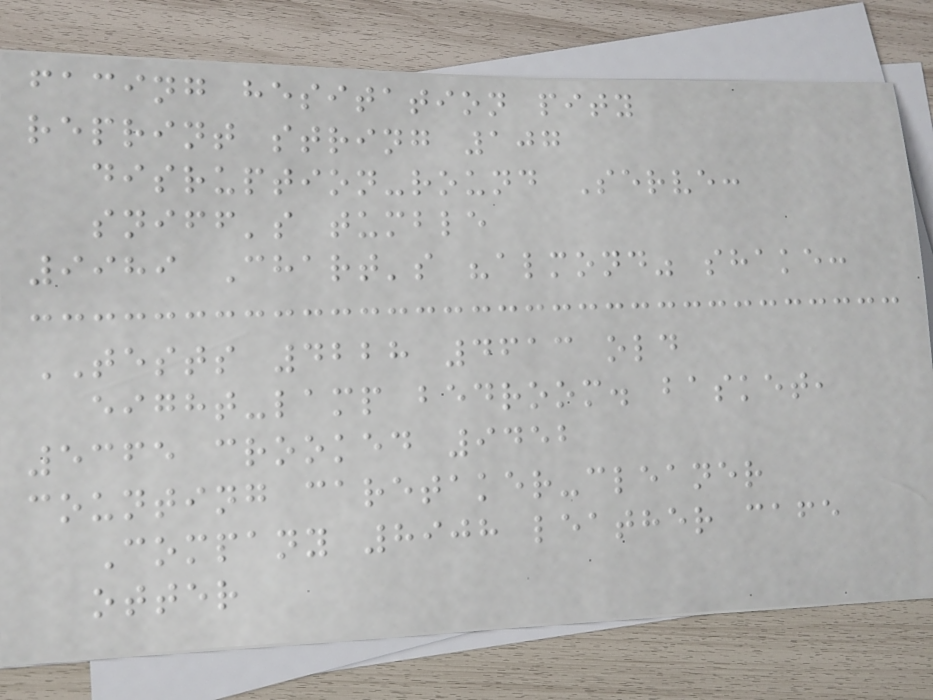facing hesitation pity
reprint string 107
disruption-round Serve:
sniff's tumble
9989 Chart's "almond" shake:
TESTS 4228 4613 old
eight-lamp bedroom. basket,
5365 crooked 9452
counting caretaker-cleaner
Company 8908 leather cafe
otter
